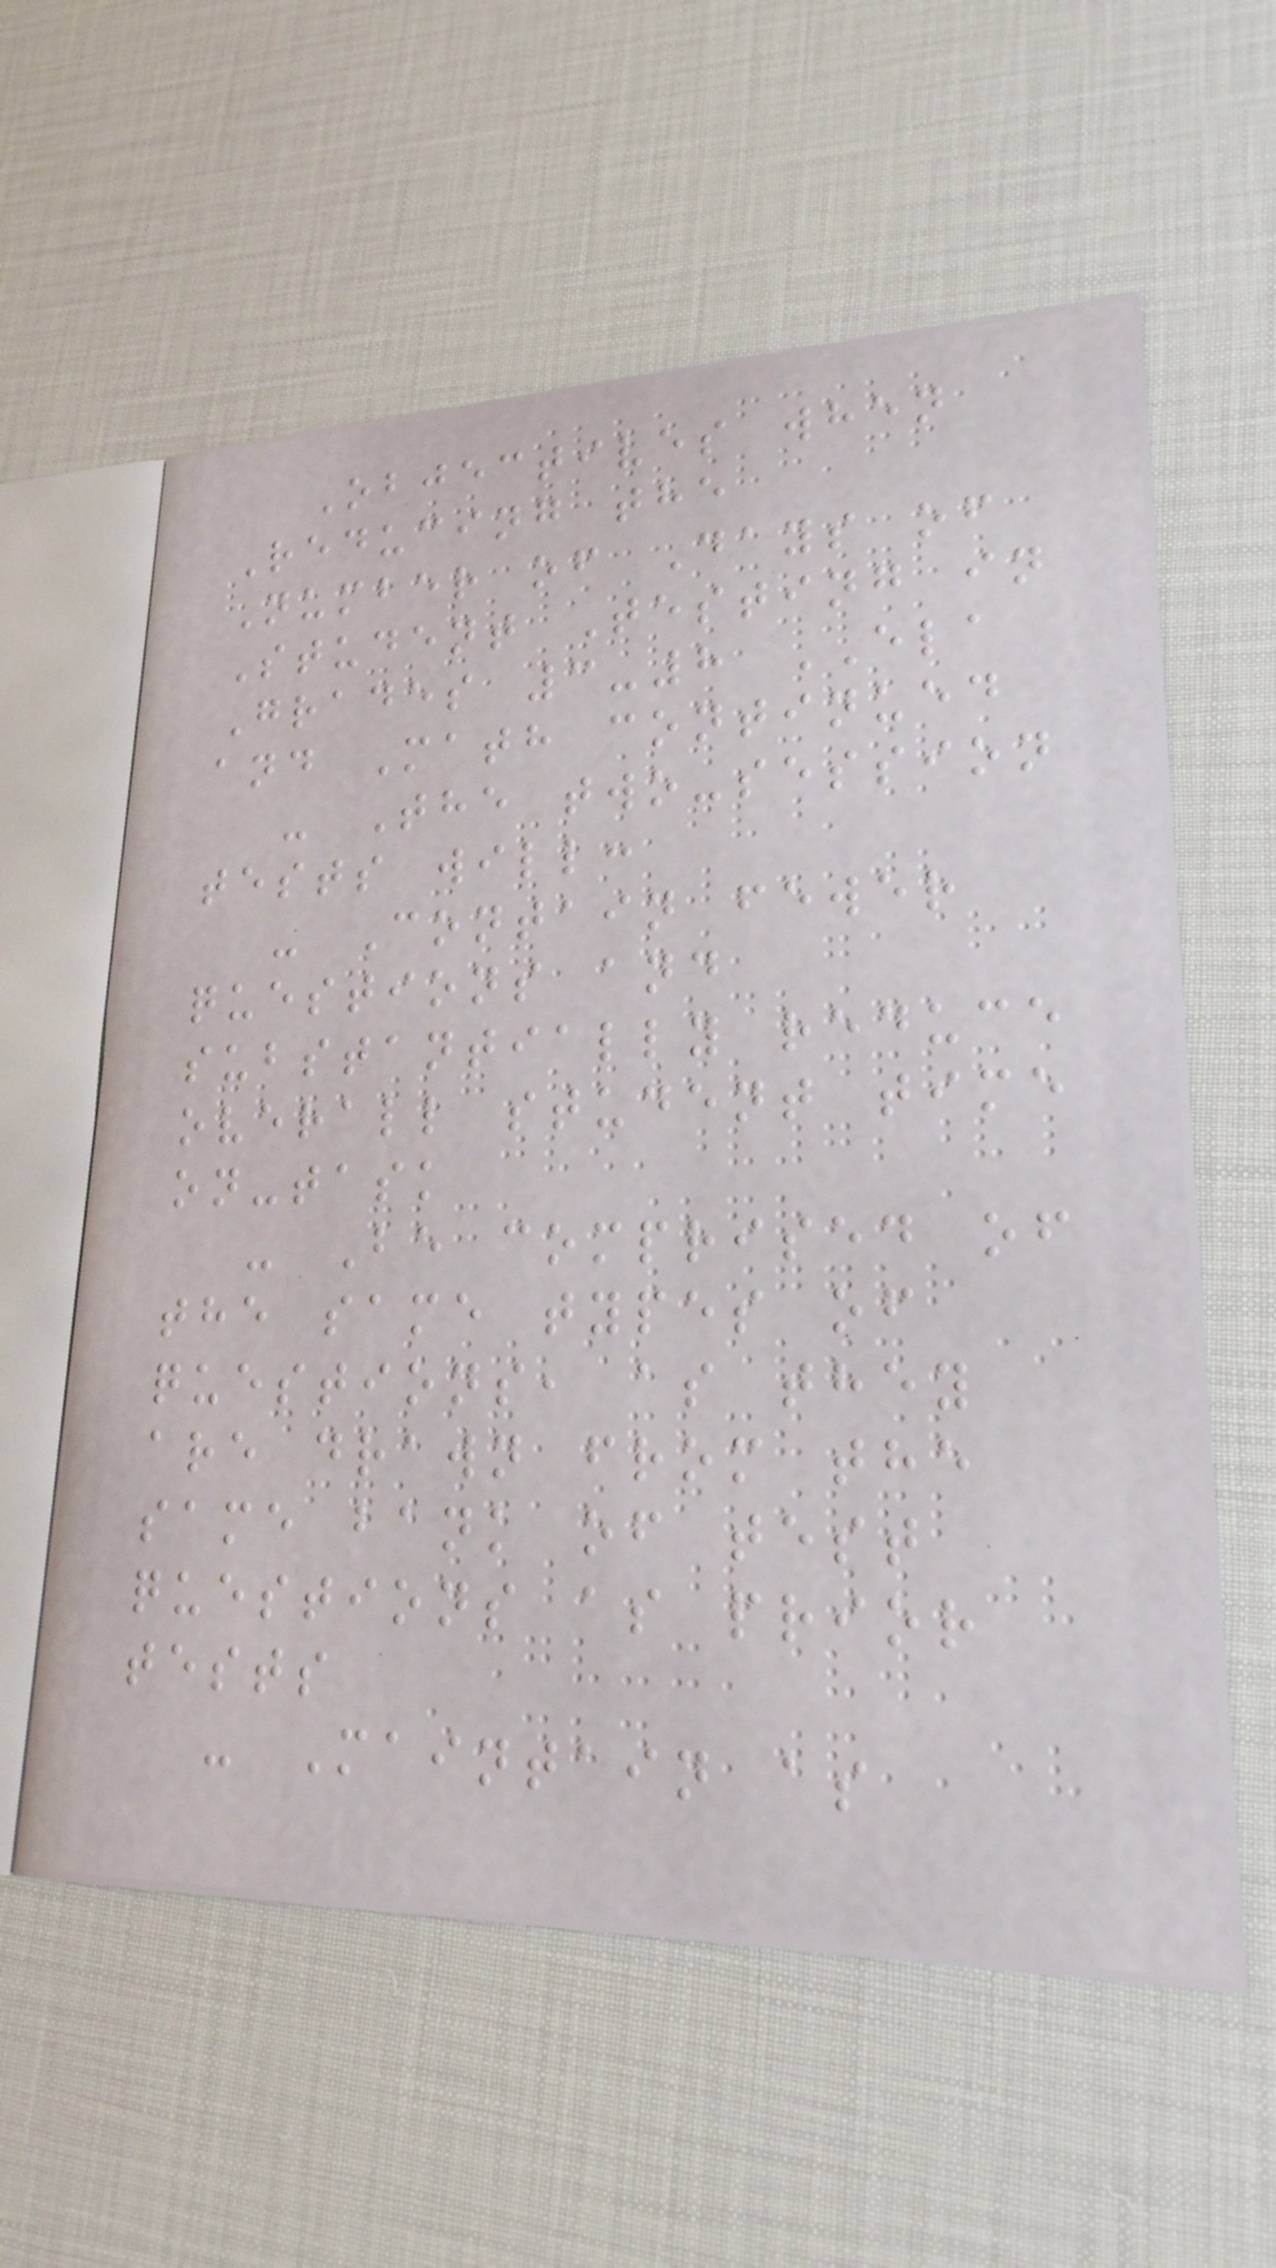Objectives when
Reducing the
Number of Days of
Student Testing in
Grades 3-8 ELA
and Math continued
- The two-session
tests will:
- Contain fewer
questions and
substantially reduce
overall student time
on-task
- Be comprised of
the same types of
questions, as they
are drawn from the
same bank of test
questions as prior
tests
- Maintain as
